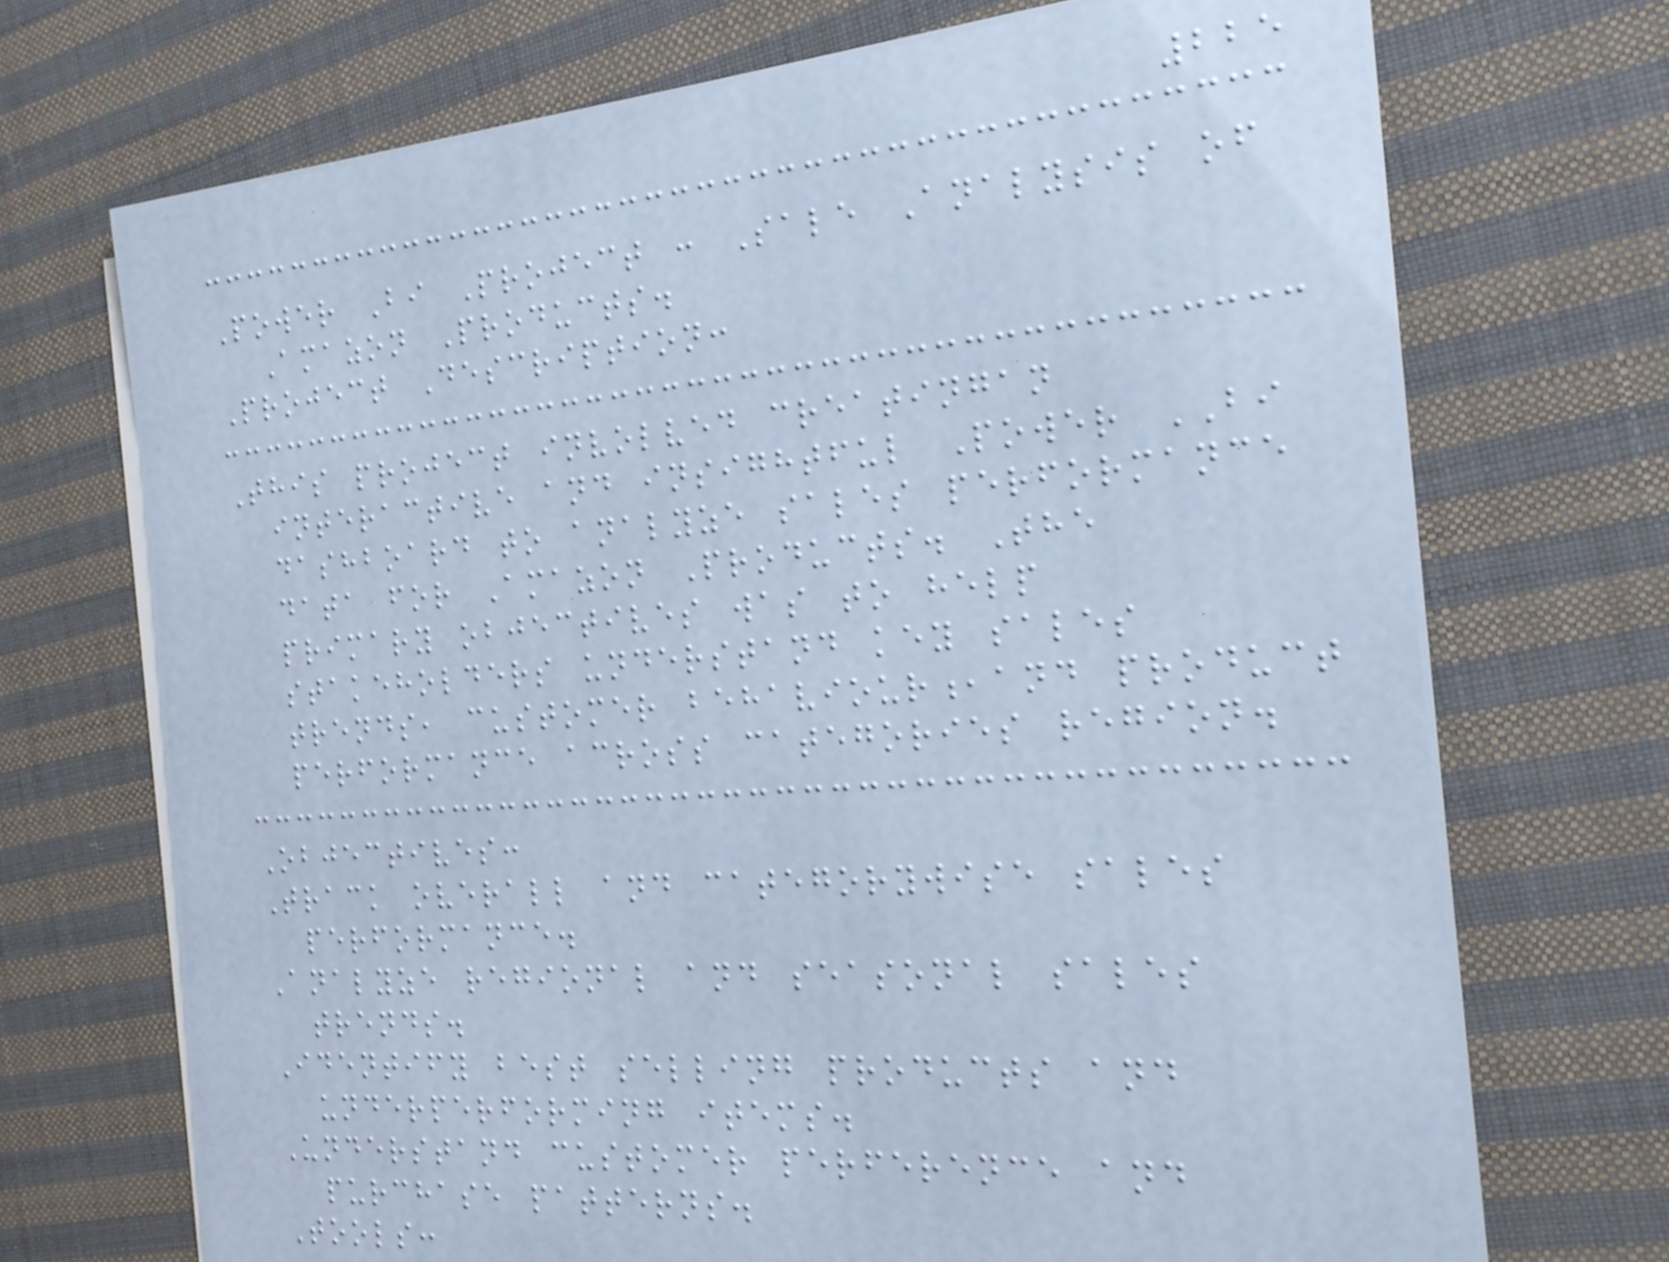225
Power Bi Project : Sale Analysis of
Amazon Products.
Project Description:
This project involved creatingan
interactive and insightful Power BI
dashboard to analyze sales performance
data for Amazon Products. The
primary objectives was to help
stakeholders understand key sales
trends, customer behaviour,and product
performance across categories region.
Objectives:
Track overall and categorywise sales
performance.
Analyze regional and seasonal sales
trends.
Identify best selling products and
underperforming items.
Understand customer perference and
purchase patterns.
Tools:
